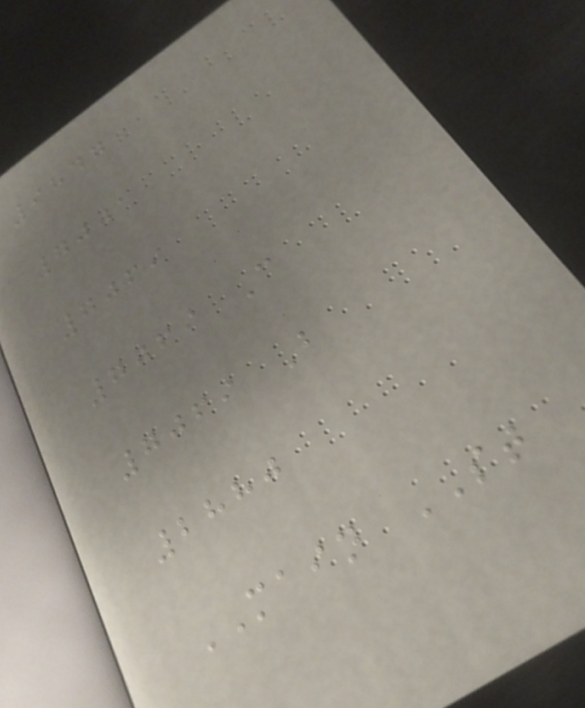9847
7001
7069
7069 C
7069 B
2880
MAIN ST
